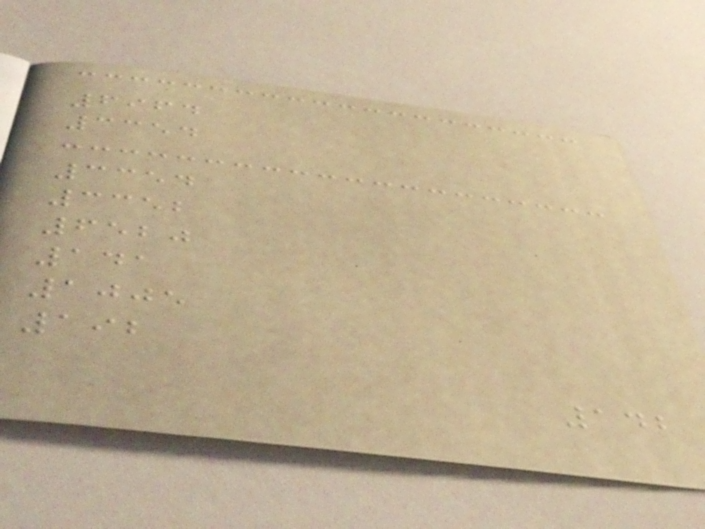6964
3354
3354
3352
6520
141
1005
192
142
